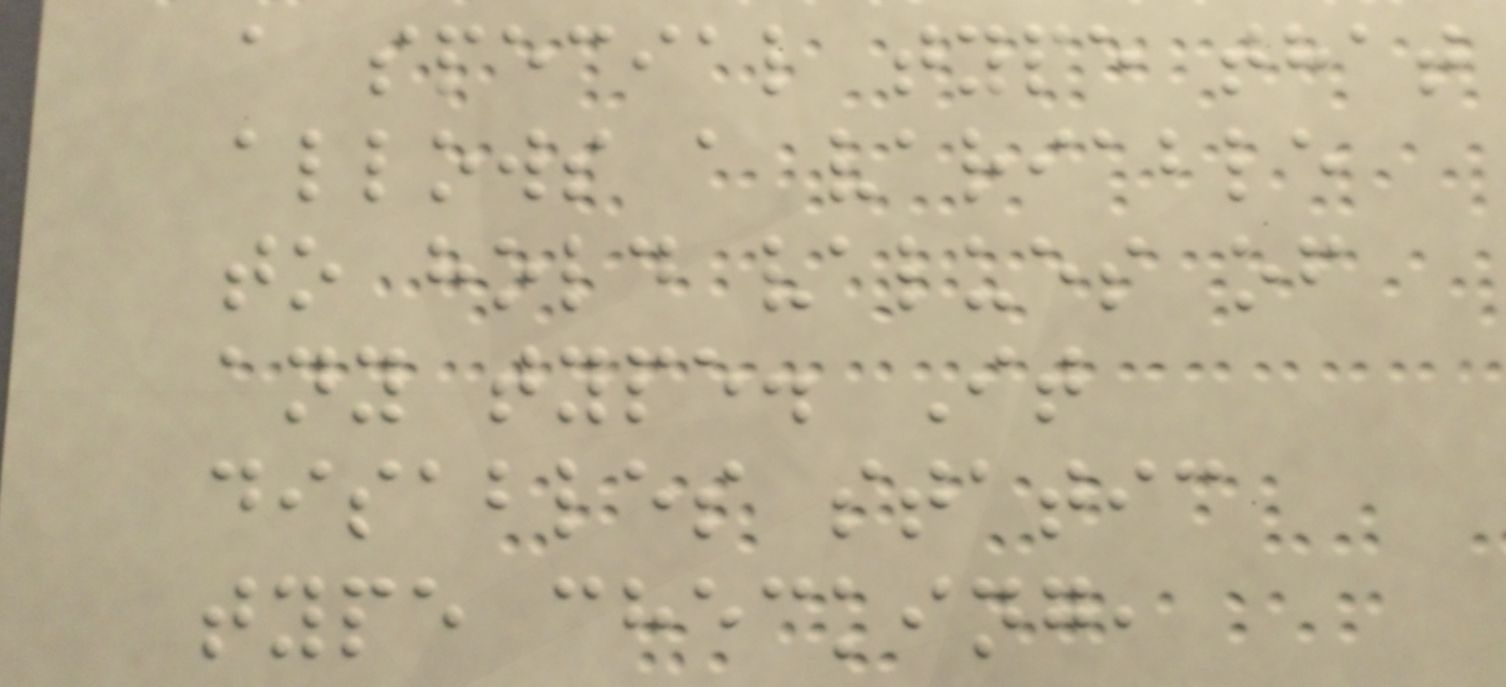a special type that
allows a variable
to hold values of
any type. It
disables static
type checking,
